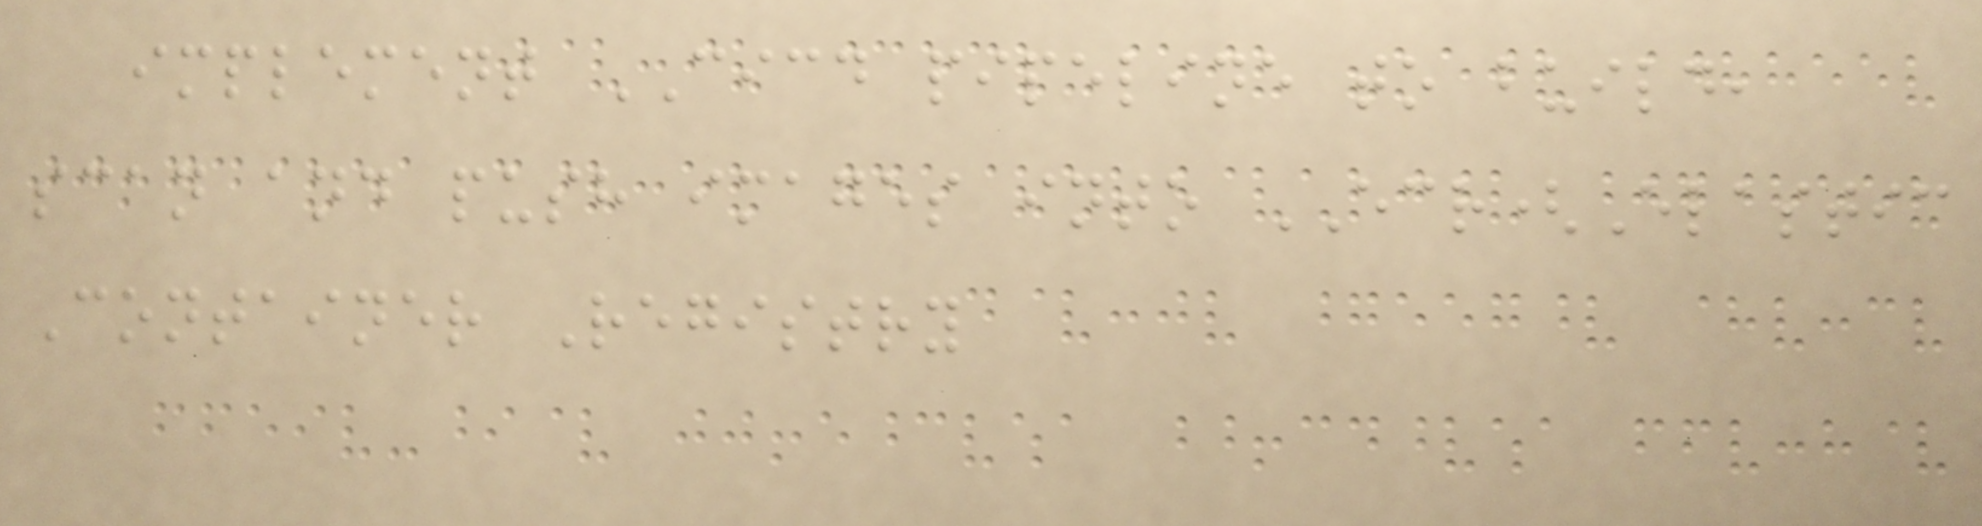implement CICD pipeline to build,
scan and push images into ECR(Elastic
Container Registry
